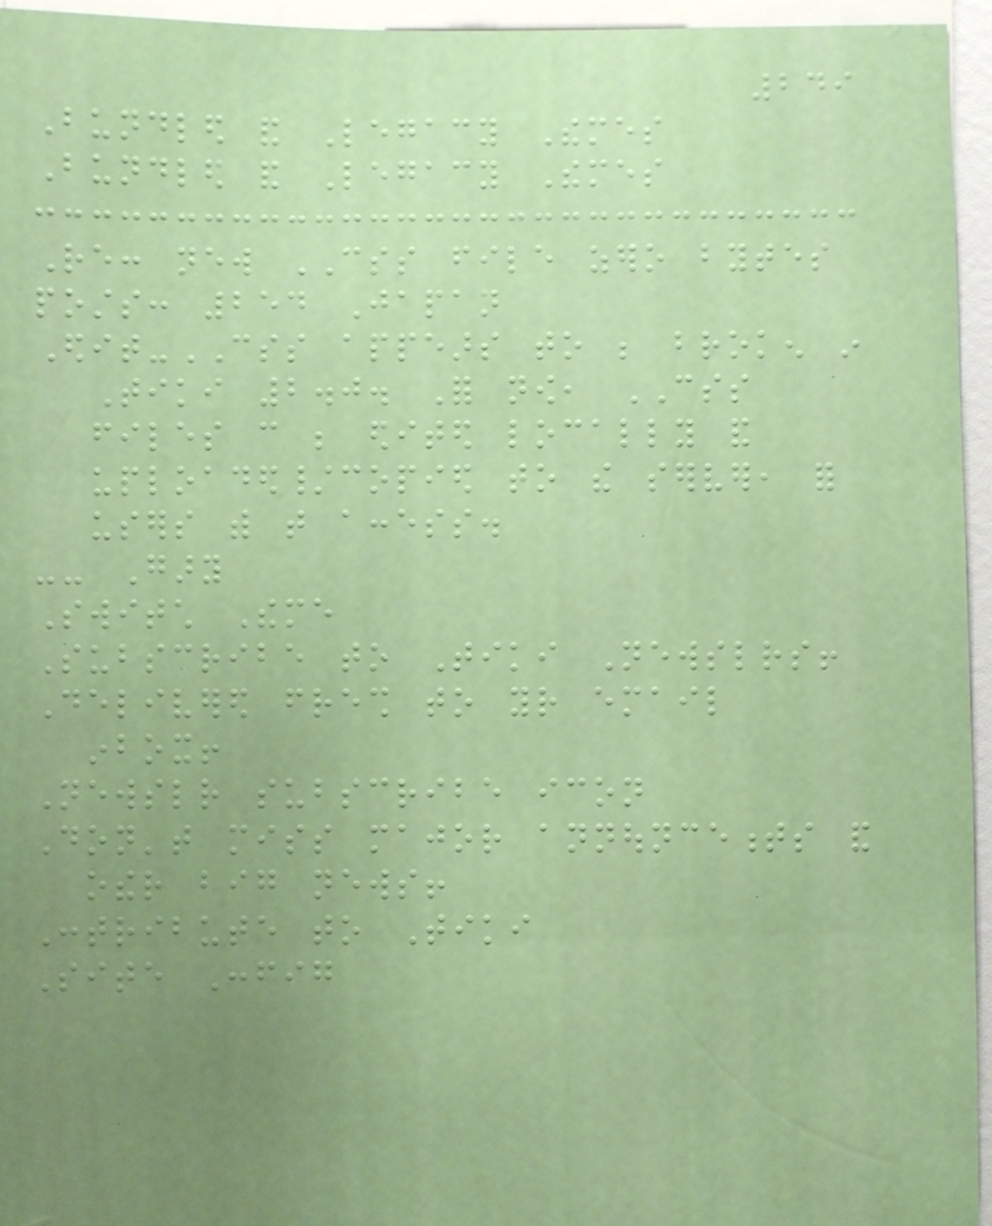249
Bundled and Legacy Themes
Bundled and Legacy Themes
Re: new CSS file zero bytes
posts: 254 Japan
Edit-CSS appears to be broken in
Tiki 2.0. For now, CSS
files can be edited locally and
uploaded/copied to the server, for
users with that access.
-- Gary
Switch Theme
Subscribe to Tiki Newsletters!
Delivered fresh to your email
inbox!
Newsletter subscribe icon
Don't miss major announcements and
other big news!
Contribute to Tiki
Site Config
